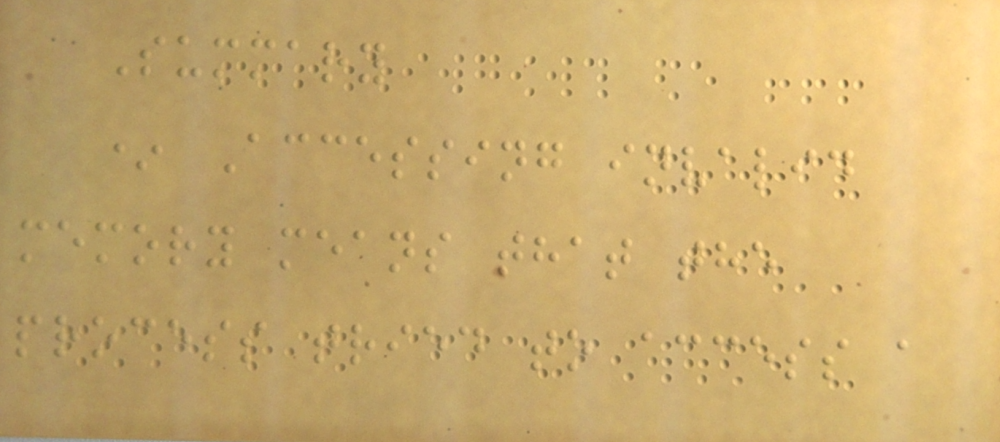Summary
* Accessing invalid
memory means that the
process tried to access a
